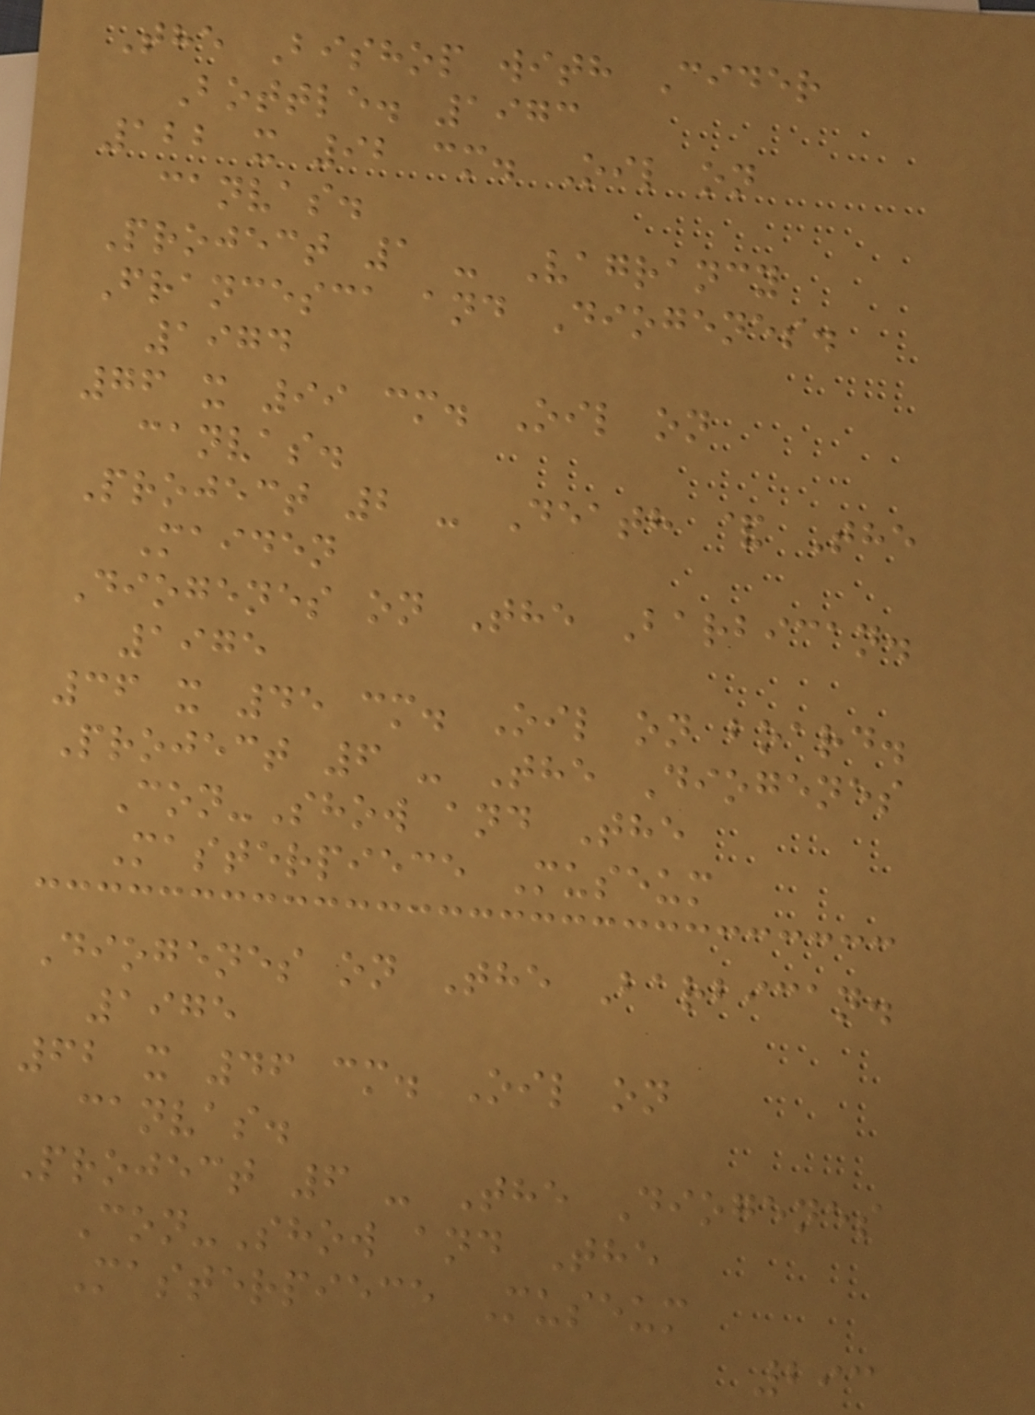The Bishop with Cider
Bottle. 1973
122 x 92 cm. Oil on
canvas.
Project 1 - Vagrancy
Francesca and Diogenes.
1974
76 x 99 cm. Oil on
canvas.
Project 2 - Death & The
Maiden
Diogenes on The Barbican.
1975
36 x 45 cm. Oil on board.
Project 6 - The Diogenes
Con-Show and The
Masterpiece Museum
Diogenes on The Barbican.
1975
62 x 46 cm. Oil on
canvas.
Project 6 - The Diogenes
Con-Show and The
Masterpiece Museum
293
